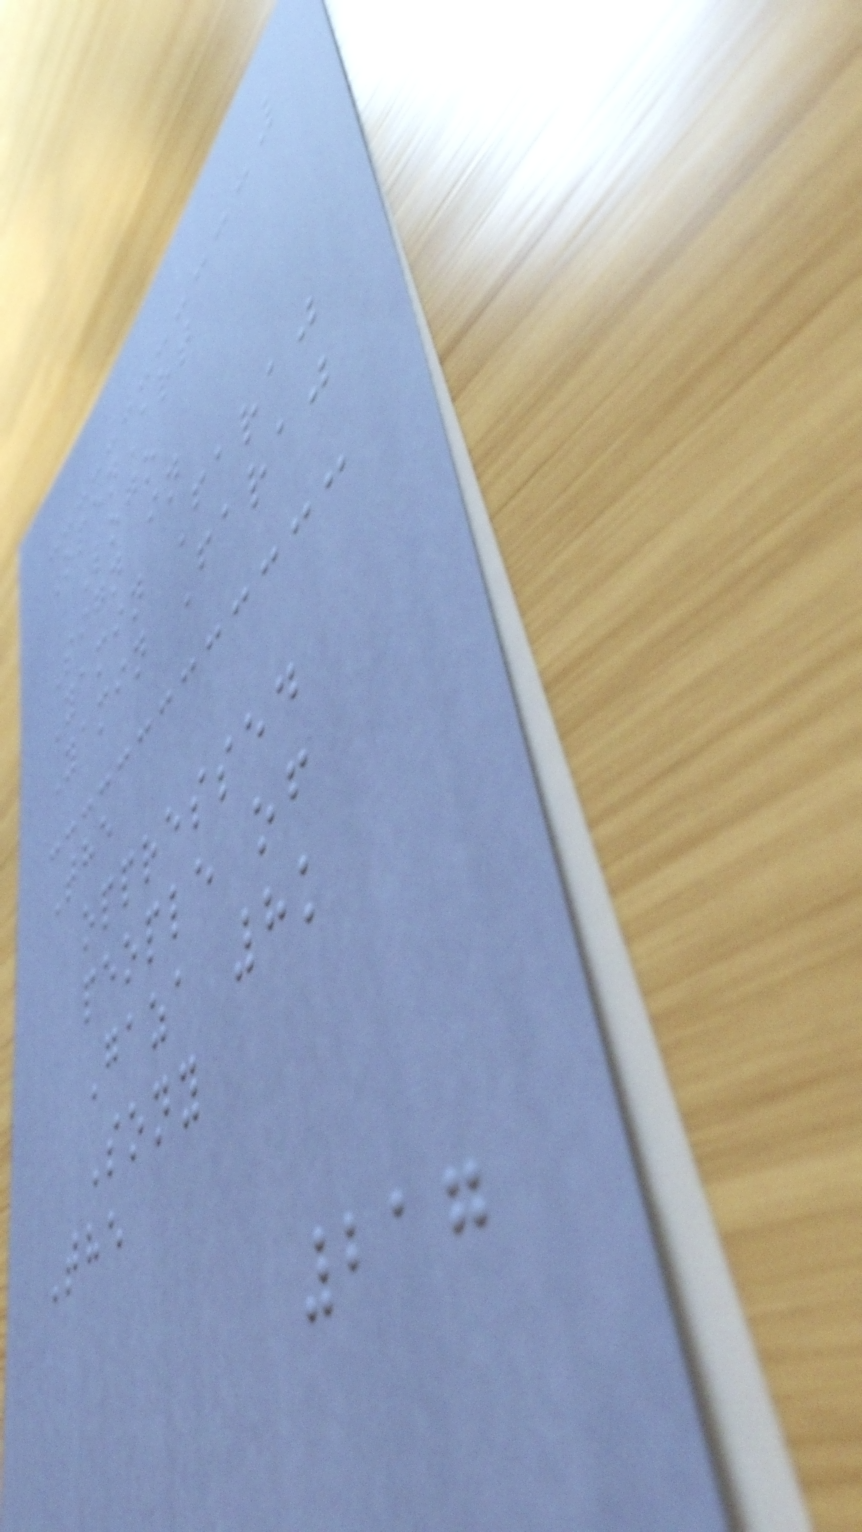OpenArt
Logo
Sign in
Yamin Faraj
Yamin Faraj
The
oppressed
people of
Gaza 8k
Sony
The
217
